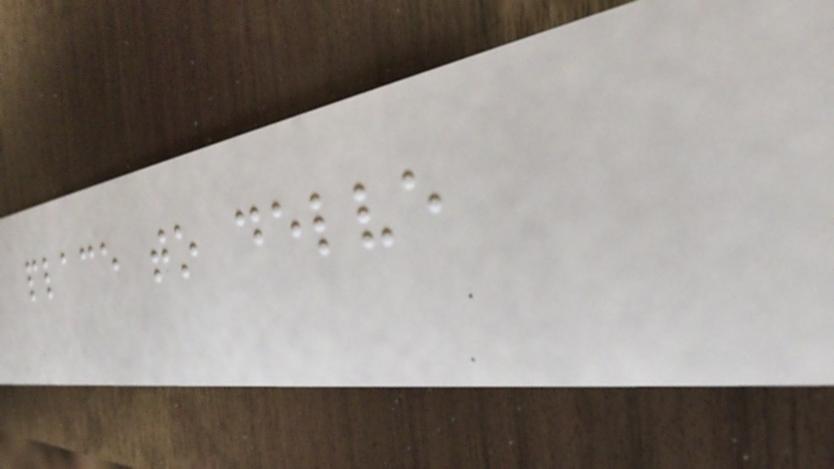place to delve
